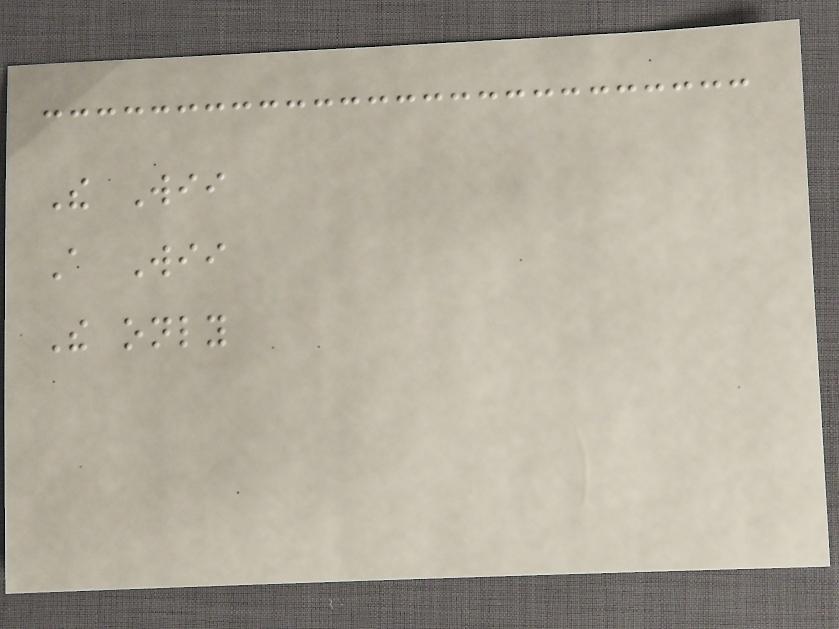The Wii
A Wii
The only
